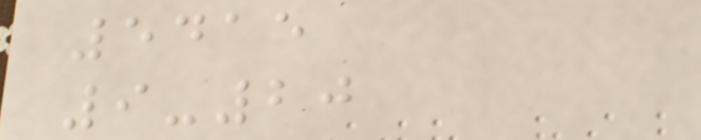5415
9-20
